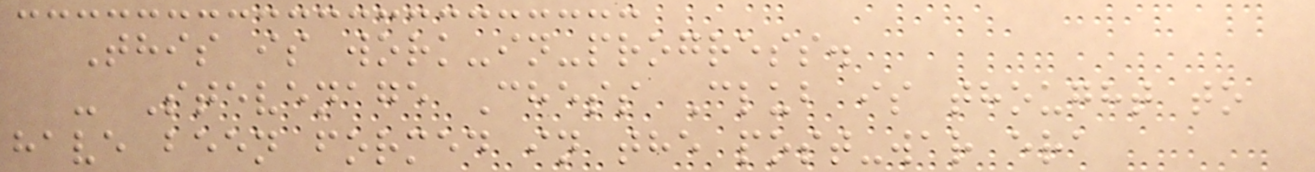This is work-in-progress.
- Stevenage Chess Club is thought to
have been formed in the post-war era
